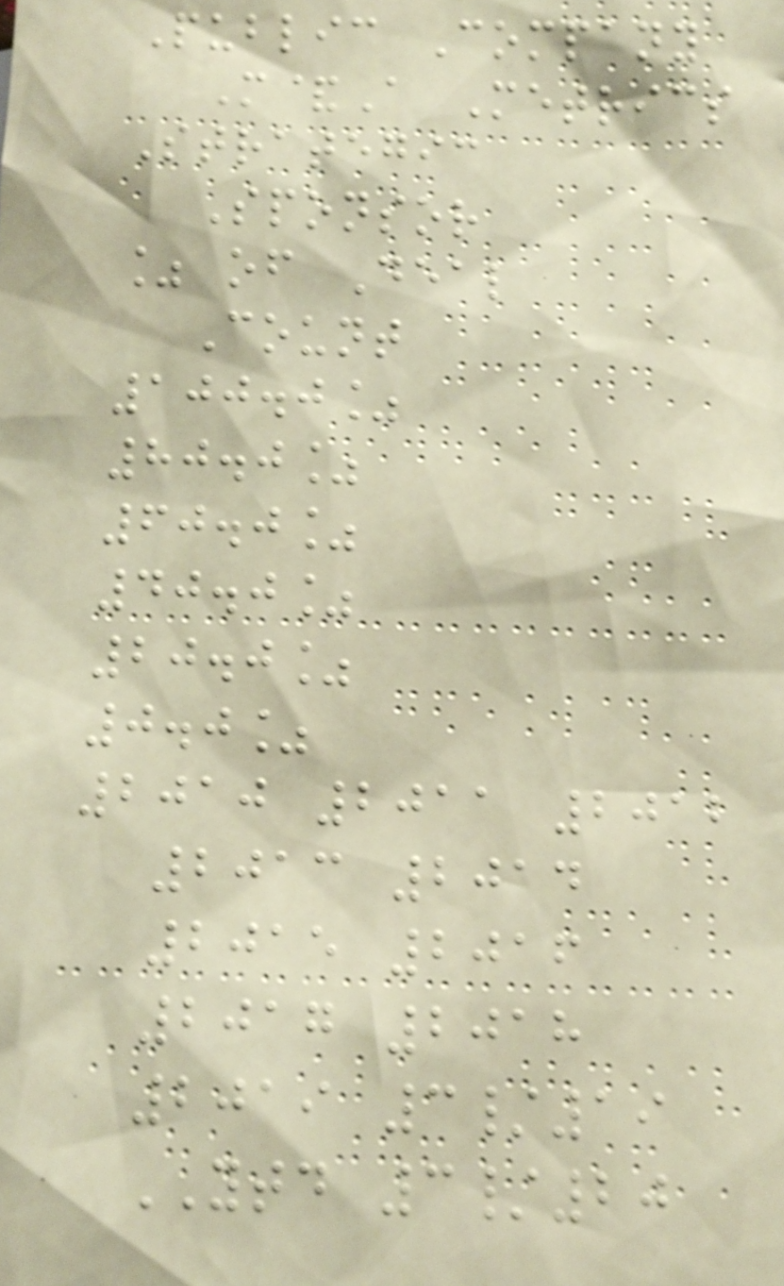Public Company
M&A Metrics
Strategic
Sponsor
% of Deal
Count
100.0%
80.0%
60.0%
40.0%
20.0%
0.0%
2010 2011 2012
2013 2014
2015 2016
2017 2018
2019 3/19
YTD 3/20
